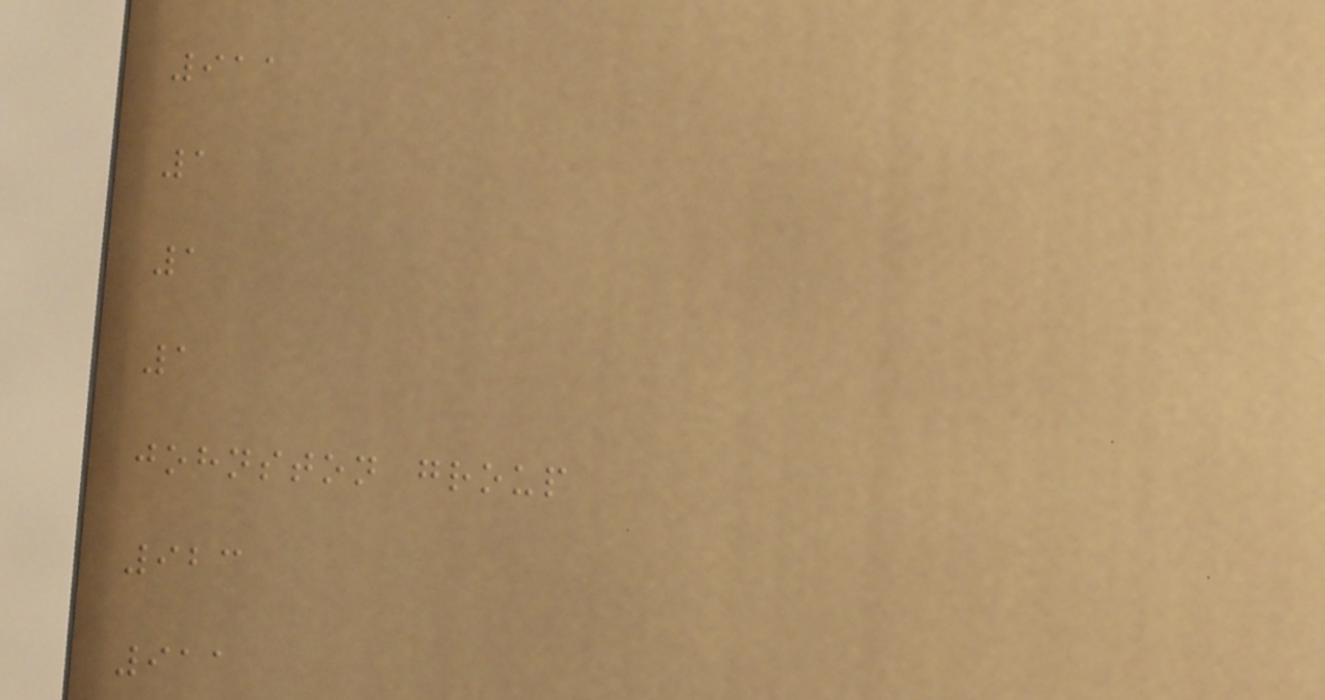911
1
1
1
johnston group
923
911
